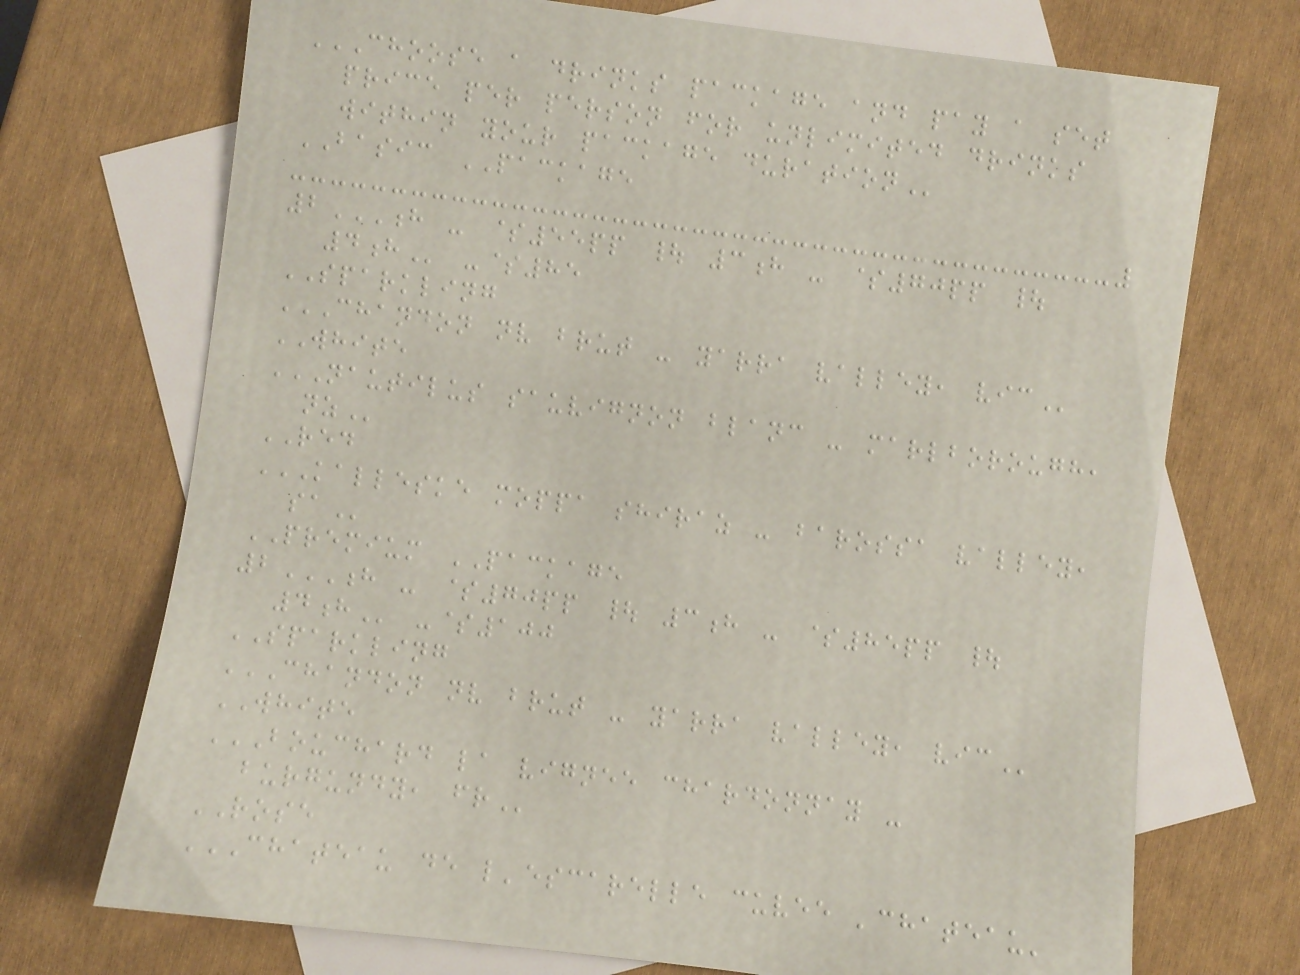CHOOSE A DRINKS PACKAGE AND PAY A SET
PRICE PER PERSON FOR UNLIMITED DRINKS
WITHIN YOUR PACKAGE DURATION
BASIC PACKAGE
2H - $55PP | 3H - $70PP |
4H -$85
SPARKLING
CHANDON NV BRUT - YARRA VALLEY, VIC
WHITE
NAUTILUS SAUVIGNON BLANC - MARLBOROUGH,
NZ
RED
KALLESKE MOPPA SHIRAZ - BAROSSA VALLEY,
SA
PREMIUM PACKAGE
2H - $70PP | 3H - $85PP |
4H -$100
SPARKLING
CHANDON NV BRUT - YARRA VALLEY, VIC
WHITE
BOUCHARD LA VIGNEE CHARDONNAY -
BURGUNDY, FR
ROSE
CHATEAU DE L'ESCARELLE CUVEE 'CHATEAU'
